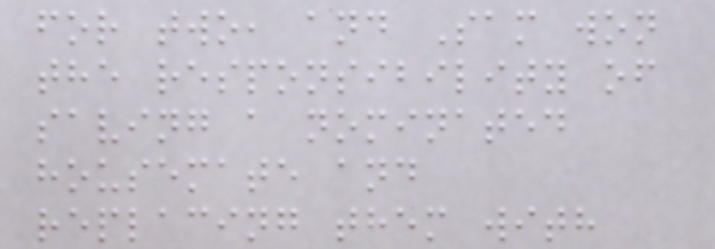for two, and Sam won
the responsibility of
saving a nominated
housemate and
replacing them with
